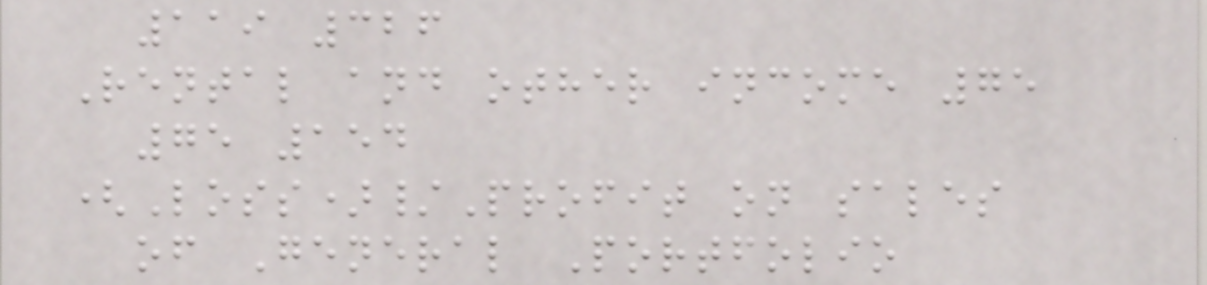119 326
Rental and other income 75
75 154
(Loss)/Profit on sales
of General Portfolio
